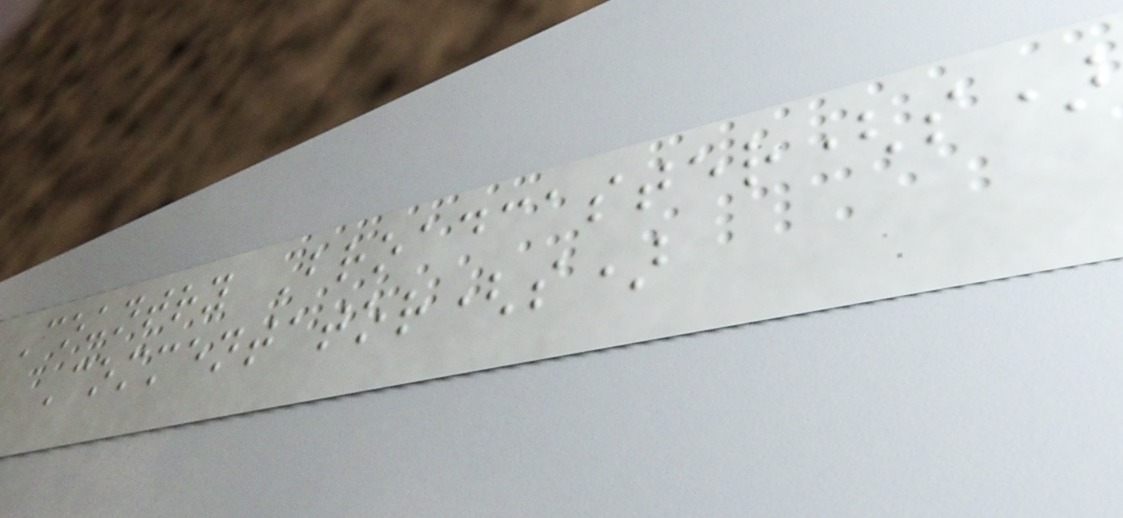Country Broadcaster(s)
Commentator(s)
